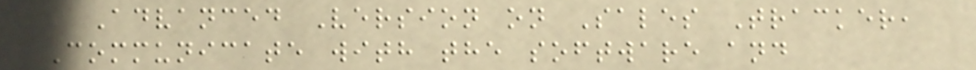Advanced Version on Sales Tracker,
Communicate with the software and
